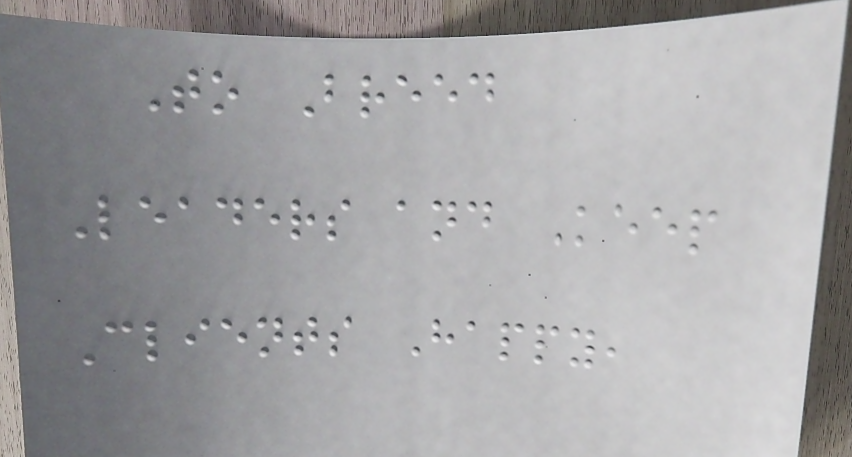To Breed
Leaders and Keep
Clients Happy,
